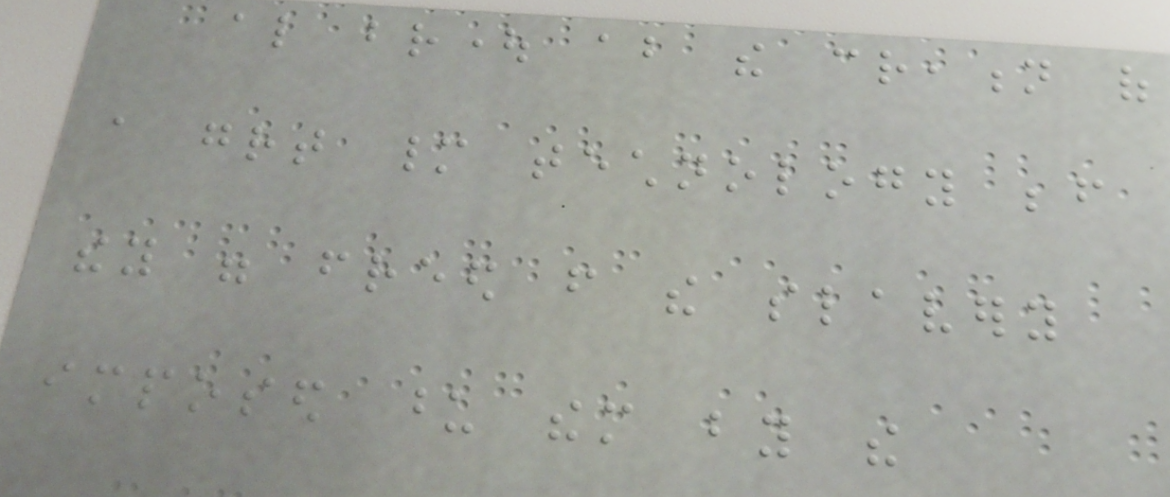also brought about the creation of
a great many technology before
they were freed from the slavery
imposed upon them by the
